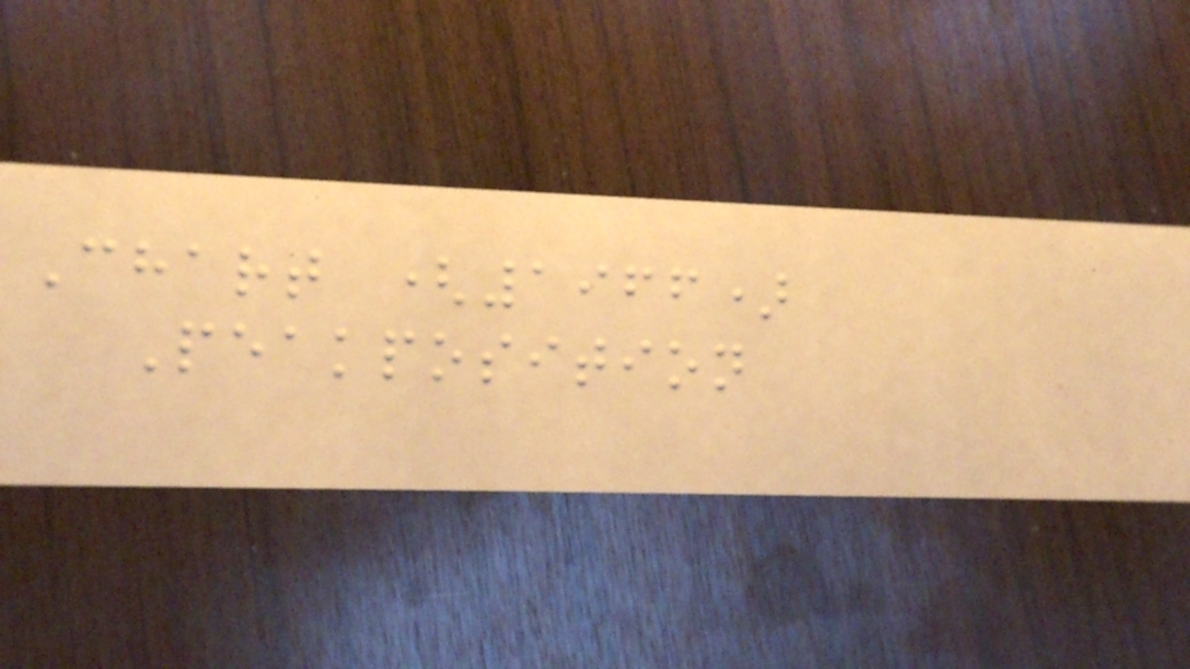Chart (1966)
Peakposition
